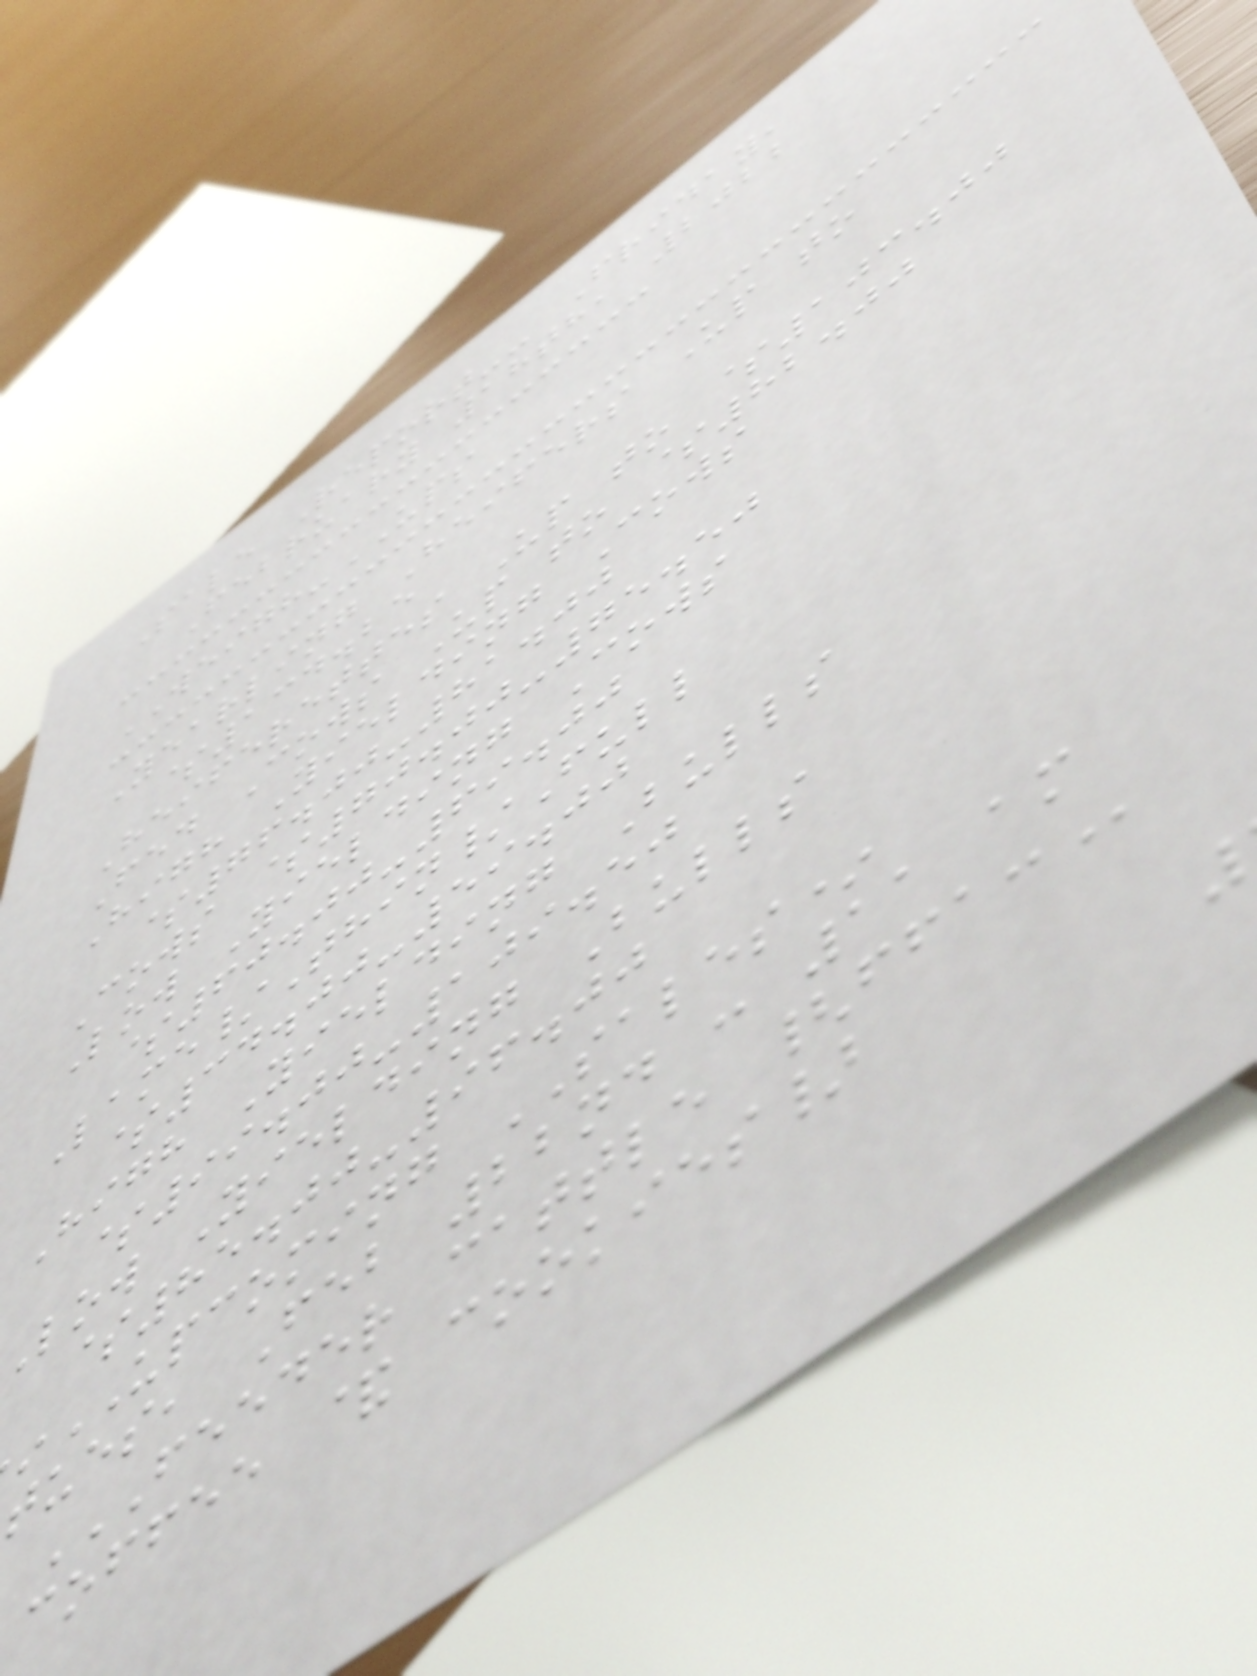Sale Report-- Friday,
February 18th, 2022
WEIGH-UPS
Yearling Heifers Up to
$134.25
Heiferettes Up to $103.00
Fed Cows Up to $82.00
High Yielding Cows
$76.00-81.00
Cows $70.00-75.50
Low Yielding Cows
$60.00-69.00
Lame/Thin/Full
$34.00-59.00
High Yielding Bulls
$99.00-109.50
low Yielding Bulls
$85.00-96.00
UPCOMING SALES*
tues, Feb 22nd : 11 am
FEEDER CATTLE {FFA:
coffee & cookies}
